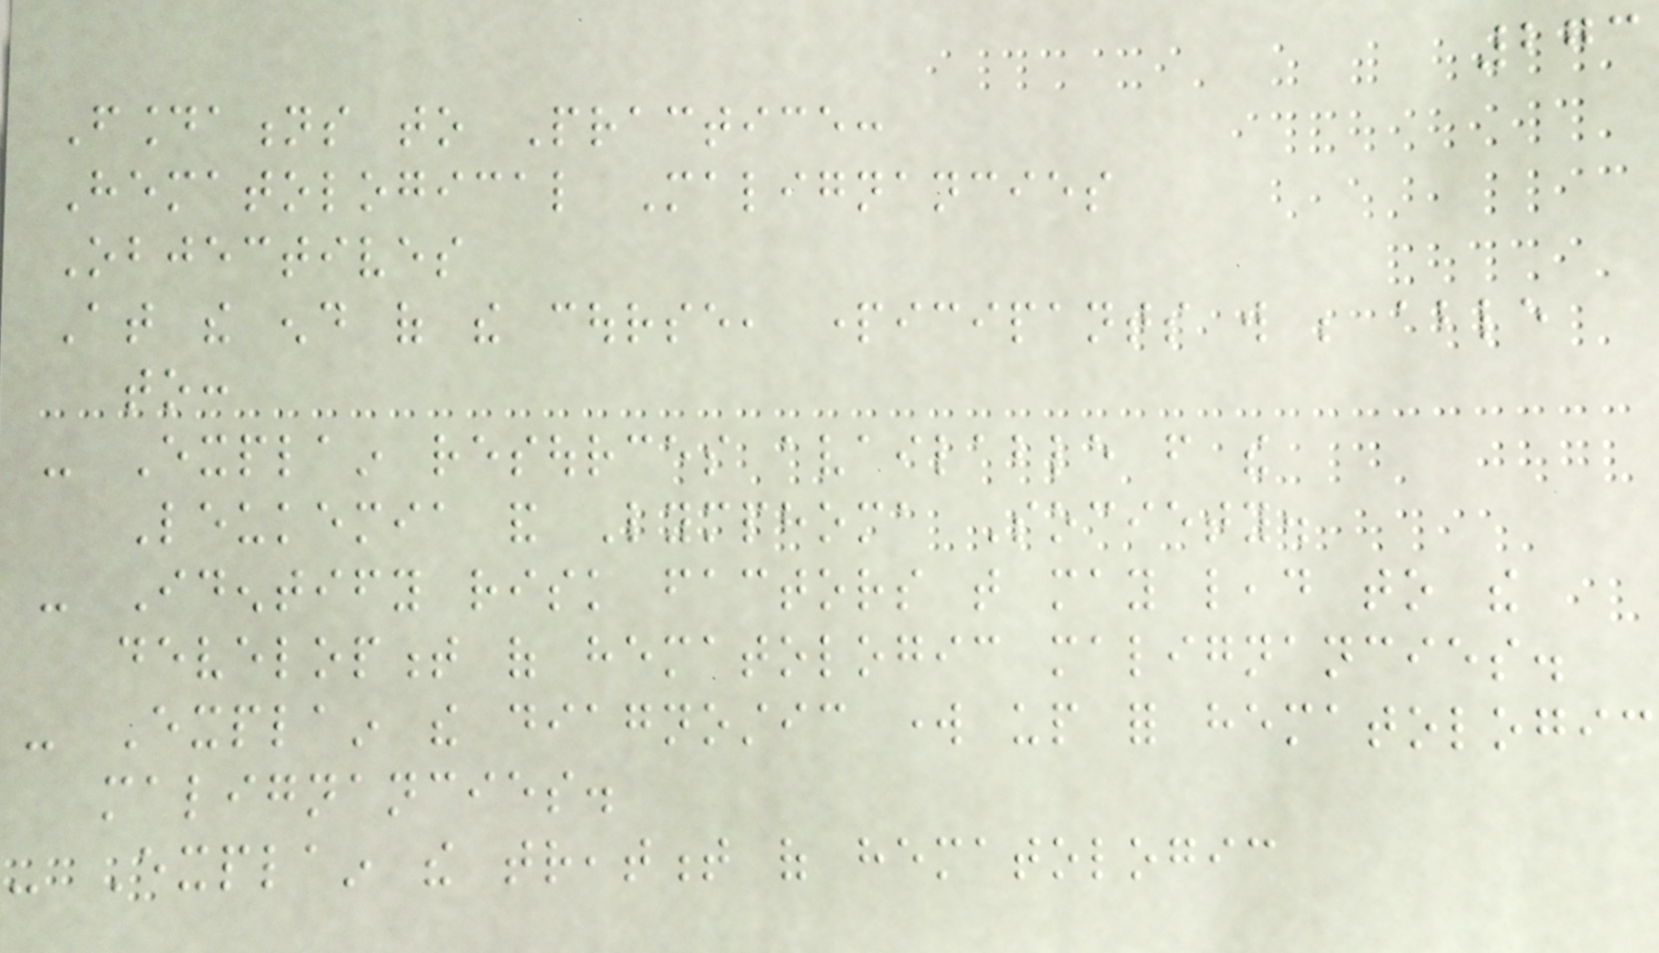273
Foundations to Practice:
Hematological Malignancies
Objectives
At the end of the course, participants will be able
to:
- Explain resources available from the
Leukemia and Lymphoma Society.
- Identify risk factors that may lead to the
development of hematologic malignancies.
- Explain the diagnostic work up for hematologic
malignancies.
- Explain the treatment of hematologic
